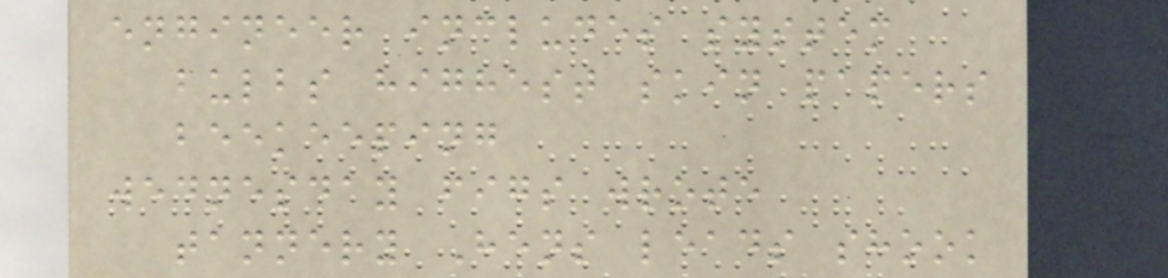engineer includes system
bulbs highest skin papers
beekeeping
wednesday figs wrote
tannery Hens leads shook
